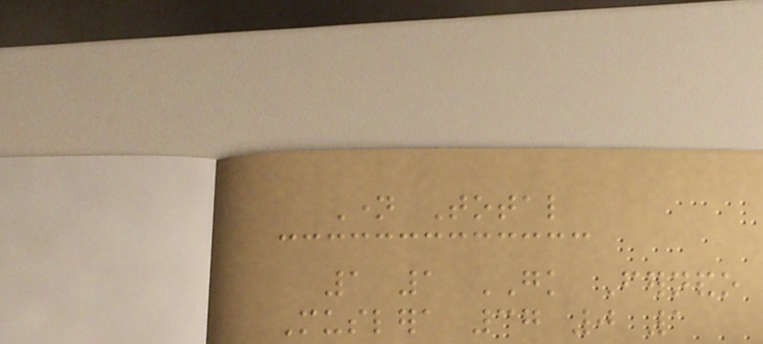Name Total
1 1 GK Fernando
Muslera 37 0 1
